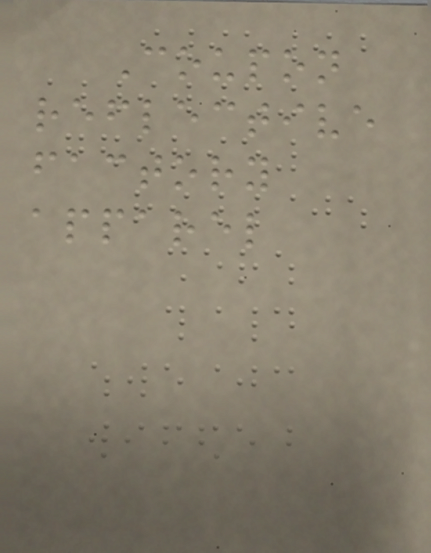Coupon
reflective
factory
apparel
